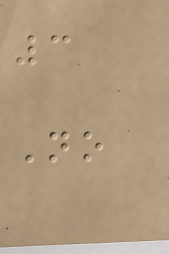3
No
